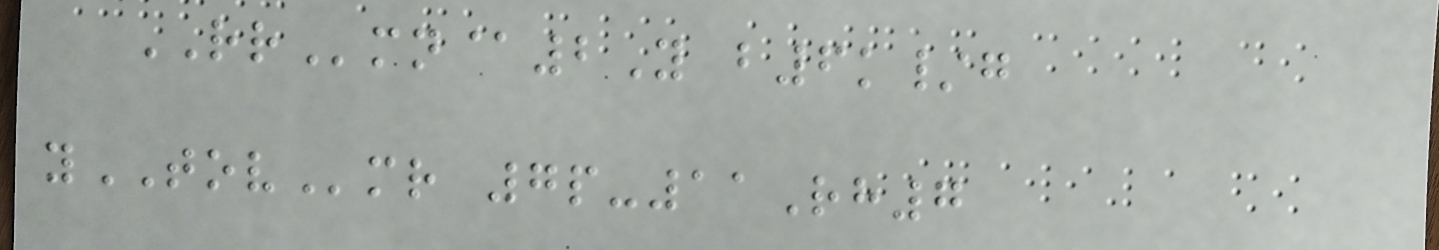RRmn@2Y b6k/g
yTOVmr 7p-11Rh7
